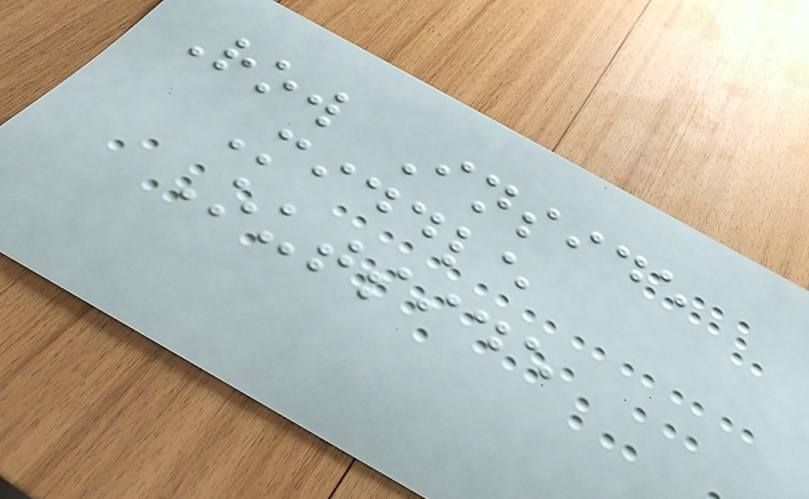Row Inside
Middle
Outside
